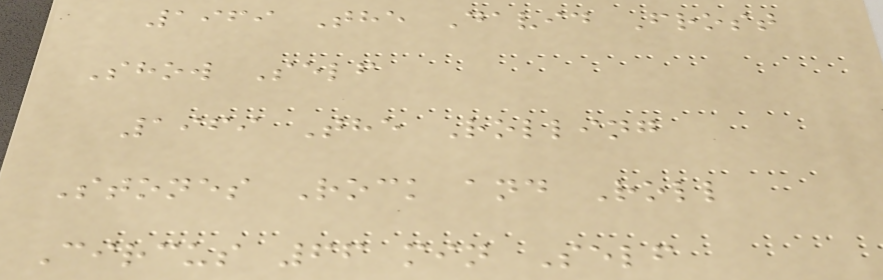1969 The David Frost
Show Self
1969 The Rolling
Stones Rock and Roll
Circus 66 min Self
